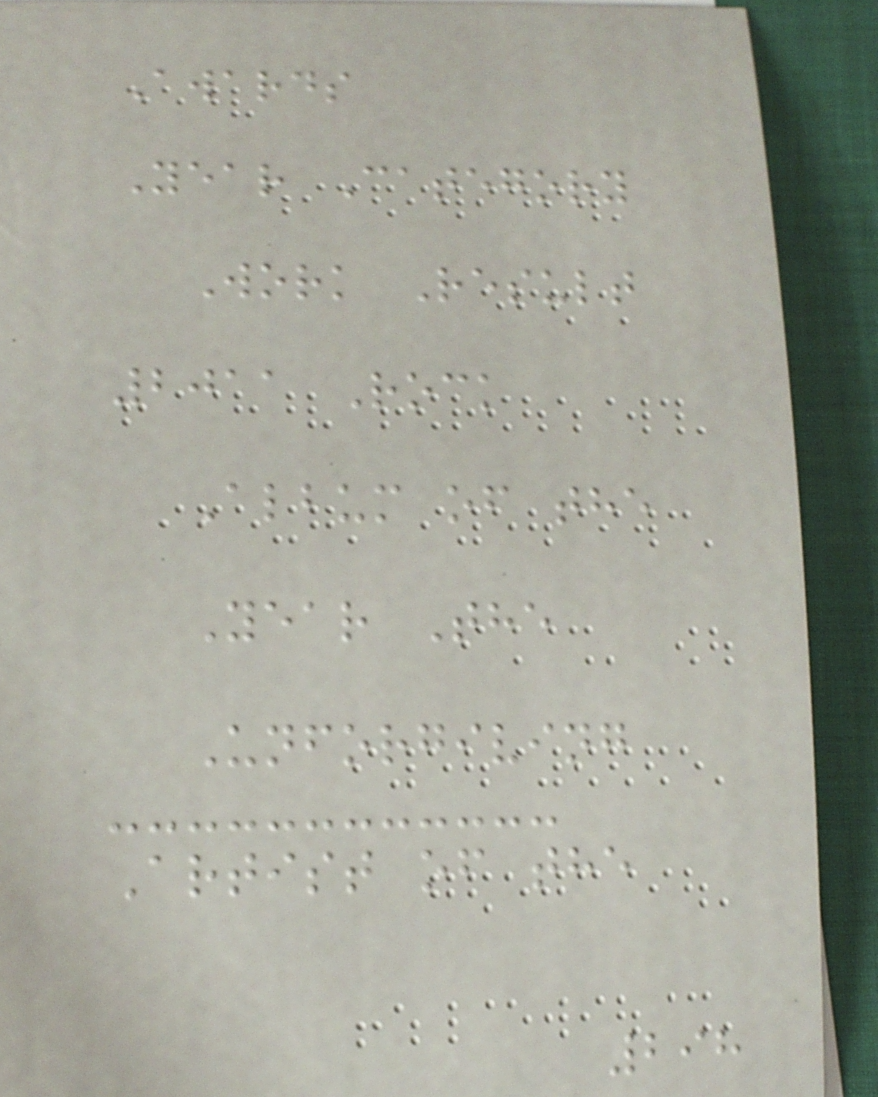Awards
Year Category
Work Result
2011 Rock
Album of the
Year The
Unforgiving
Artist of the
298
